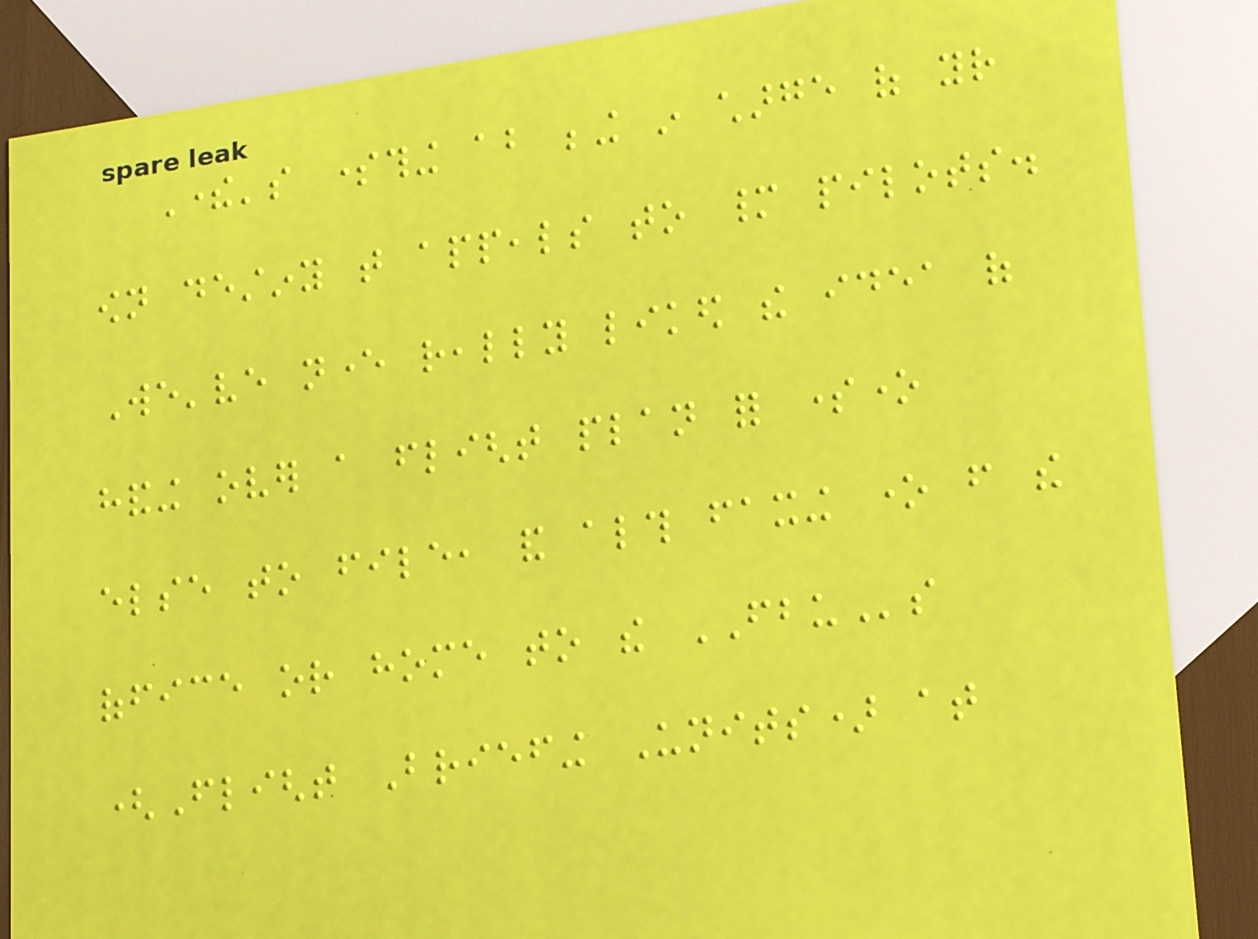There's something about being in charge of your
own destiny that appeals to many pilots.
We've never really liked the idea of
handing over a flight plan for someone
else to file, and although faxing one from the
office or home to the FBUs
(Flight Briefing Units) at
